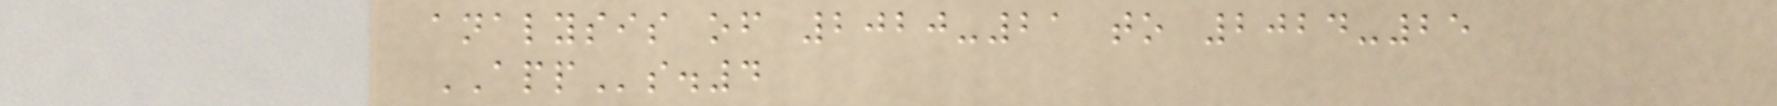analysis of 2020-21 to 2024-25
APPs.4
